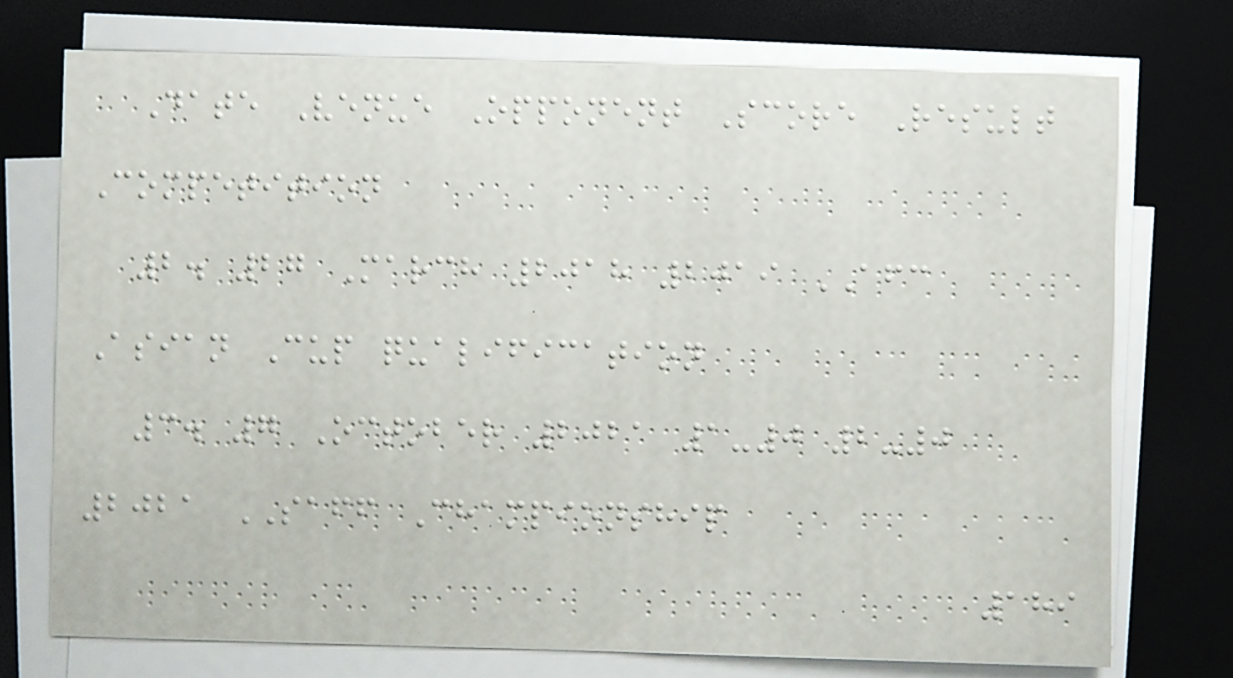Date Venue Opponent Score Result
Competition
2. 27 March 2018 2019 AFC
Asian Cup qualification
3. 7 October 2021 1-0 2-0
2021 SAFF Championship
189
